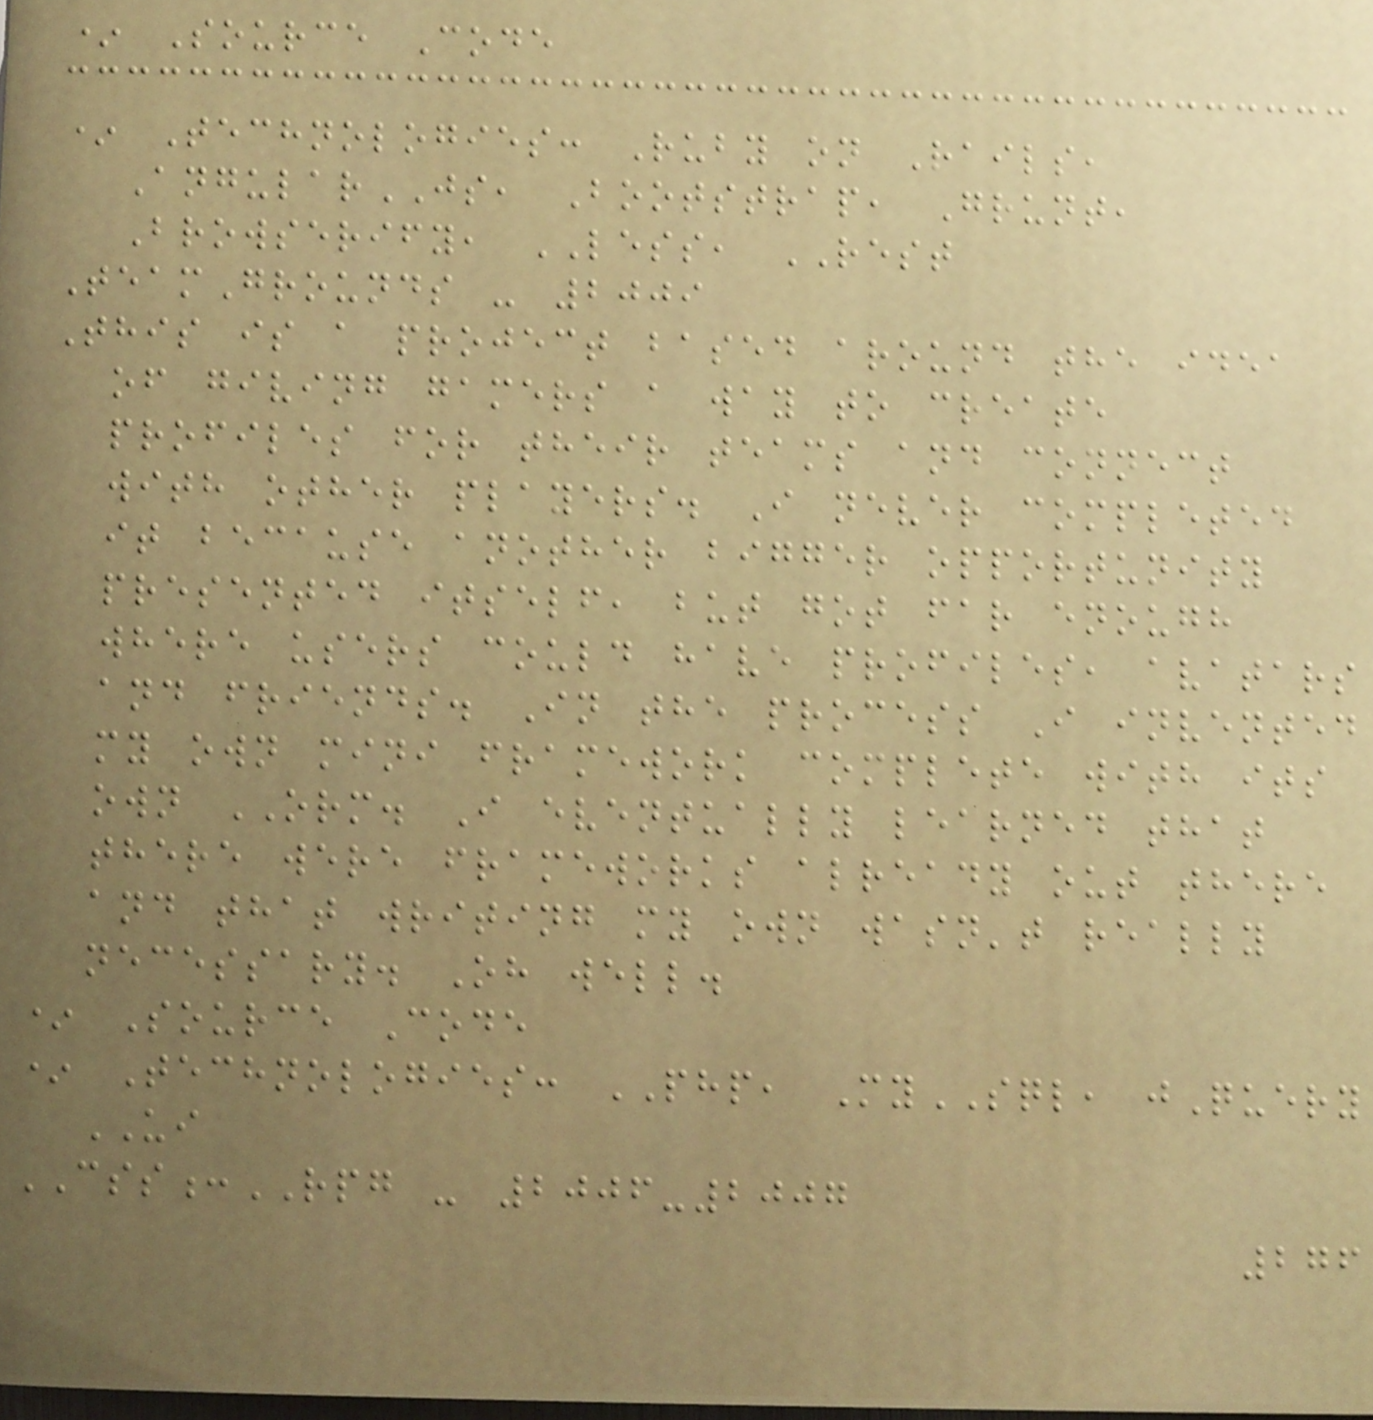* Source Code
* Technologies: Ruby on Rails,
AngularJS, Bootstrap, Grunt,
Browserify, LESS, REST
TeamGrounds - 2009
This is a project based around the idea
of giving gamers a way to create
profiles for their teams and connect
with other players. I never completed
it because another bigger opportunity
presented itself, but got far enough
where users could have profiles, avatars
and friends. In the process I invented
my own mini framework complete with its
own ORM. I eventually learned that
there were frameworks already out there
and that writing my own wasn't really
necessary. Oh well.
* Source Code
* Technologies: PHP, MySQL, jQuery
UI
CSS:RPG - 2006-2007
276
